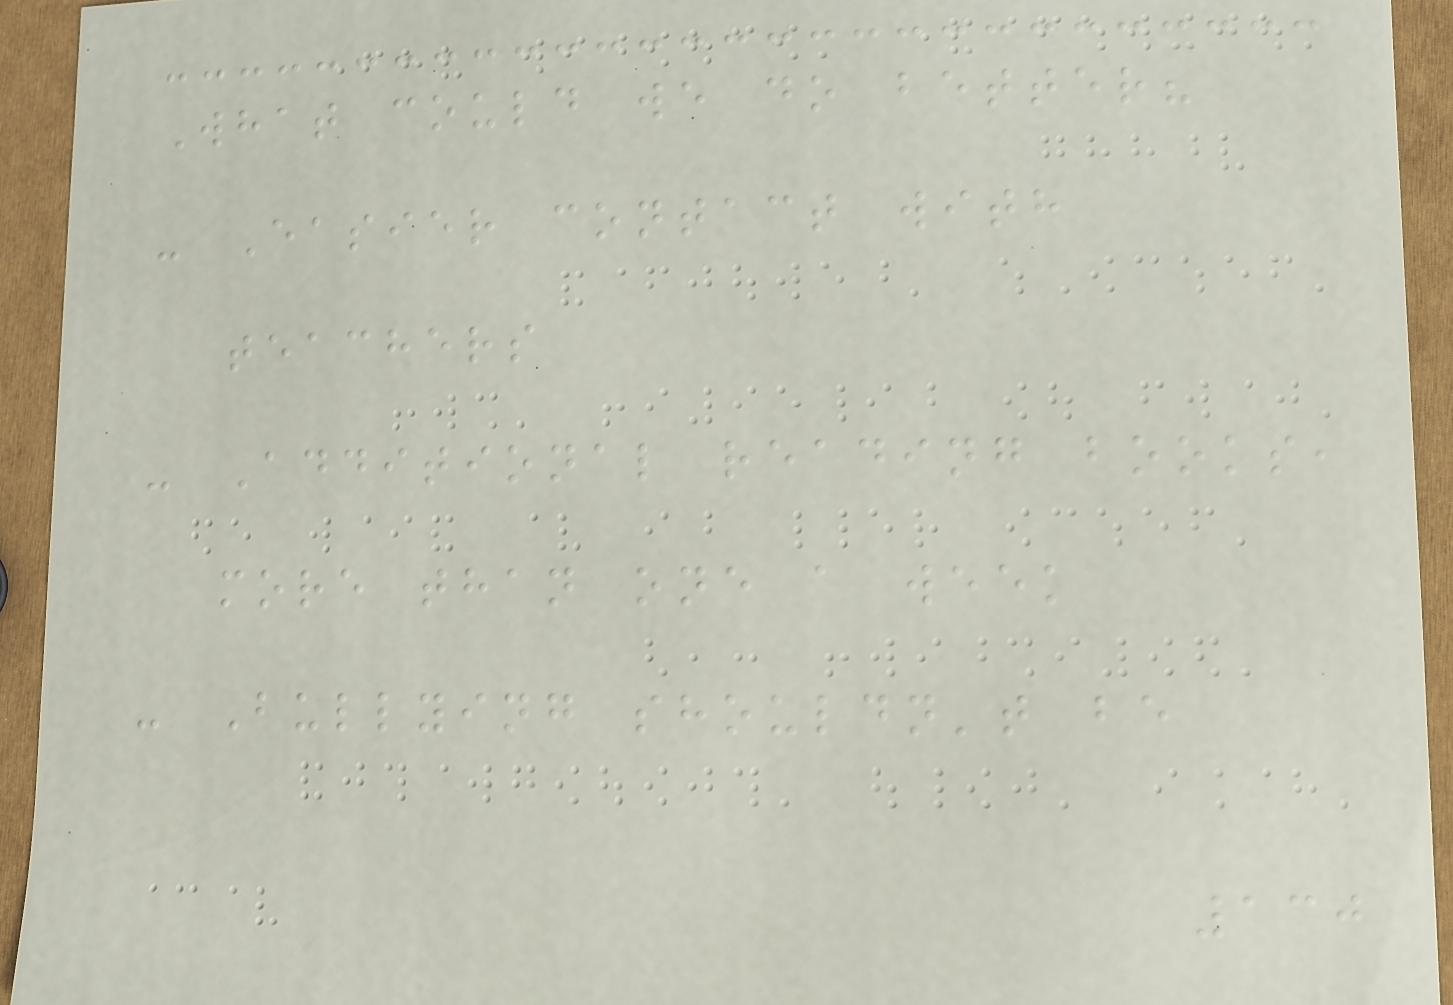What could we do better?
- Easier contact with
teachers
- Additional reading books,
more than one a week
- Bullying shouldn't be
130
